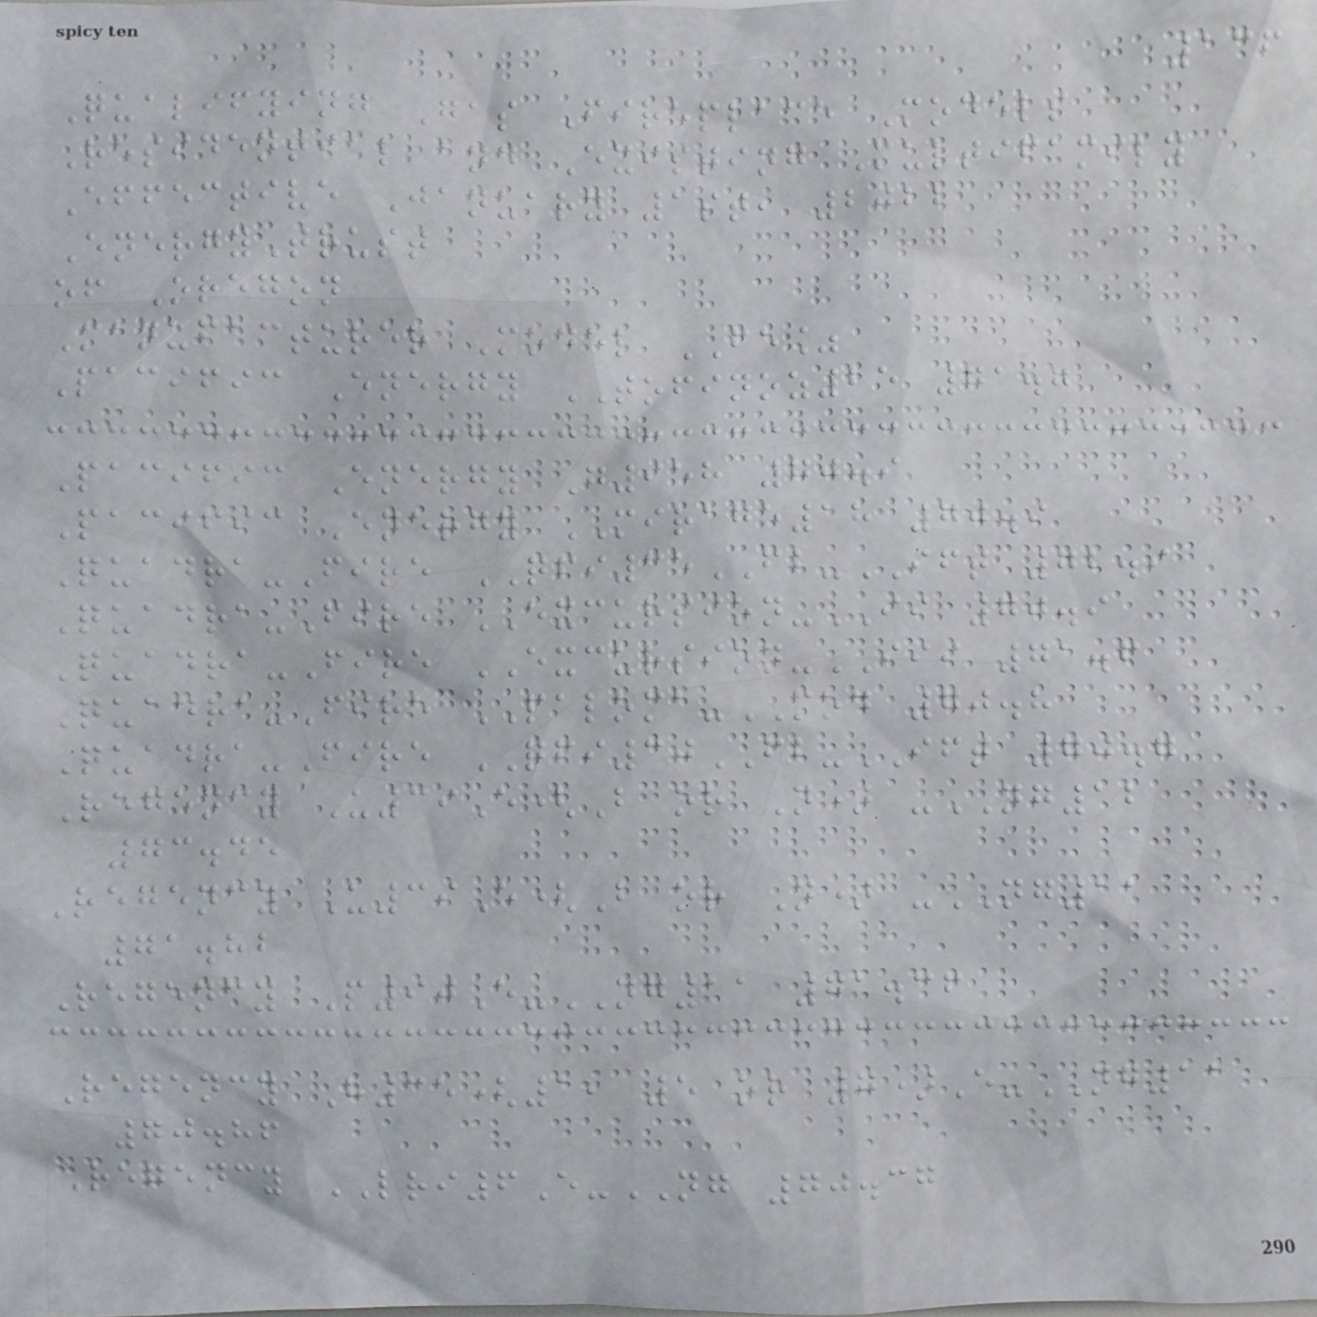136
Qualifying Gas Fireplace Models
Residential and Existing Multifamily
Effective January 1st, 2022
EnergyTrust
of Oregon
Manufacturer Model FE%
Pacific Energy TOFINOZ25 71.7
Pacific Energy G958 70.9
Pacific Energy MIRAGE18 70.9
Quadra-Fire QFI35FB-IFT 72.9
Quadra-Fire EXCURSION-II 70.9
Quadra-Fire EXCURSION-III 71.6
Quadra-Fire PALOMA-MOD 70.8
Quadra-Fire QFI30FB-IFT 70.7
Regency U39E(B or N) -NG12
73.45
Regency U39E(B or N) -NG11
71.82
Regency P90E-NG11 71.36
Regency H35(1, 5 or 7)E-NG11
70.86
Regency LRI6E-NG 70.37
